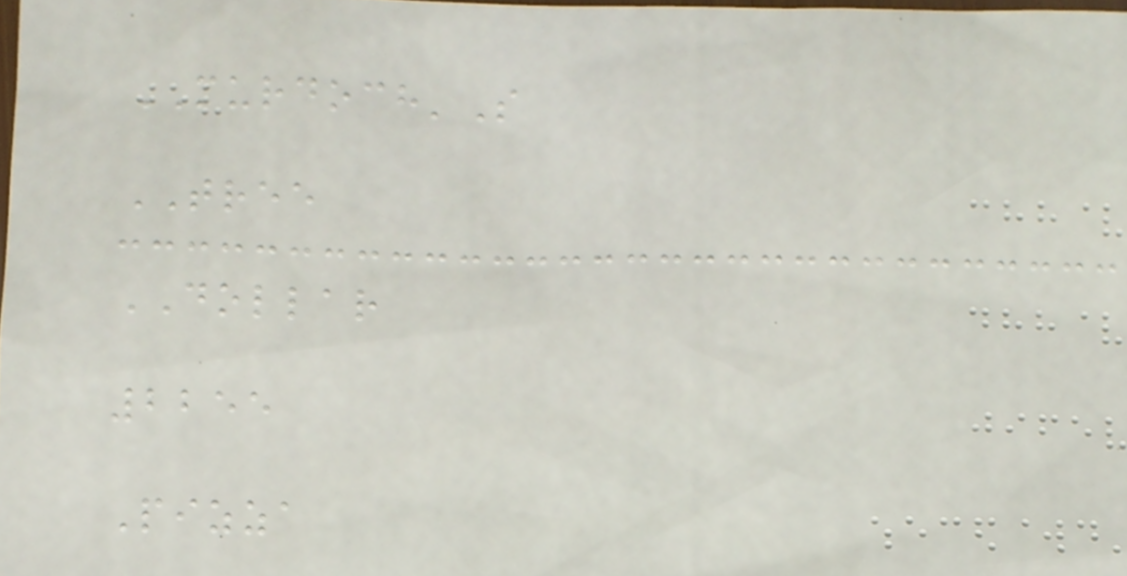MURDOCH'S
TREE
DOLLAR
2255
Pizza
